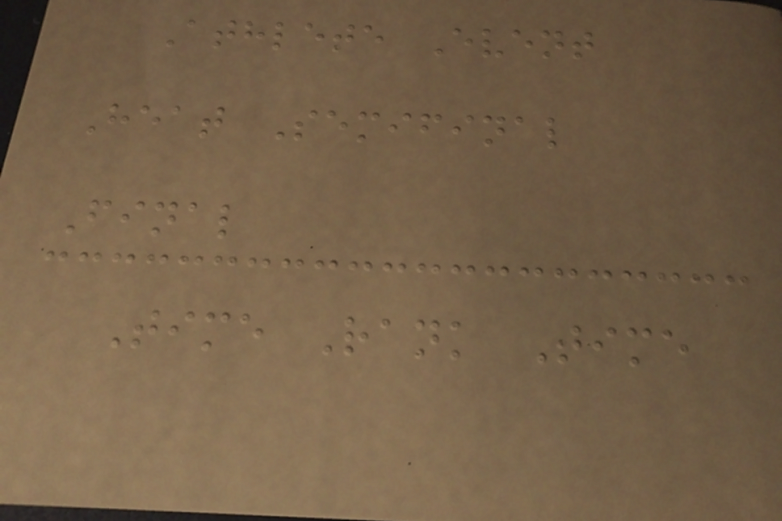Athlete Event
Heat Semifinal
Final
Time Rank Time
